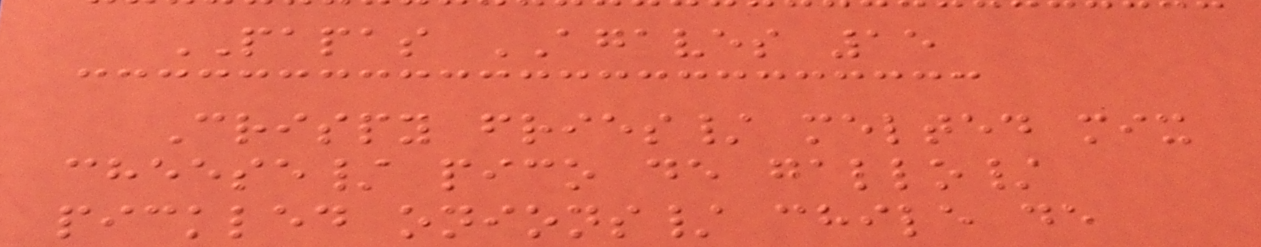PAPAS AGAVES 15
Crispy fries/ melted mix
cheese/ pico de gallo/
pickled onions/ chile de
